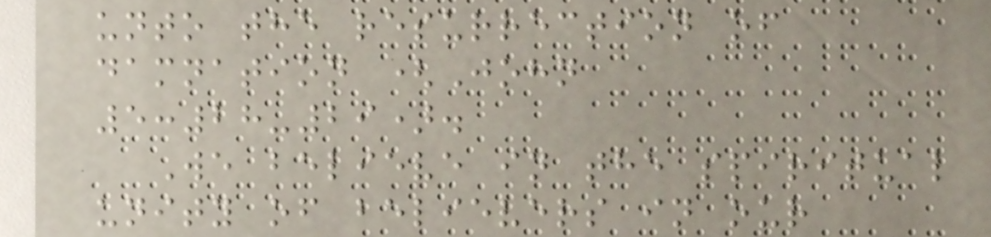unto the resurrection of
damnation (John
5:28-29).
We believe in the spiritual
unity of believers in our
